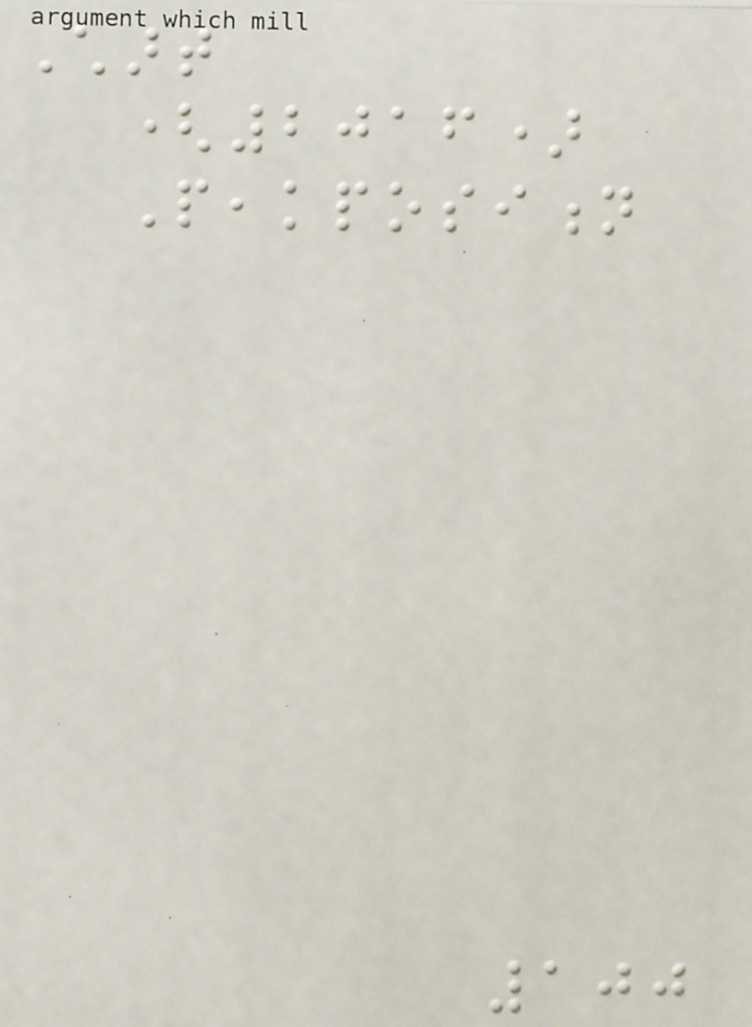Chart
(2016)
Peakposition
100
